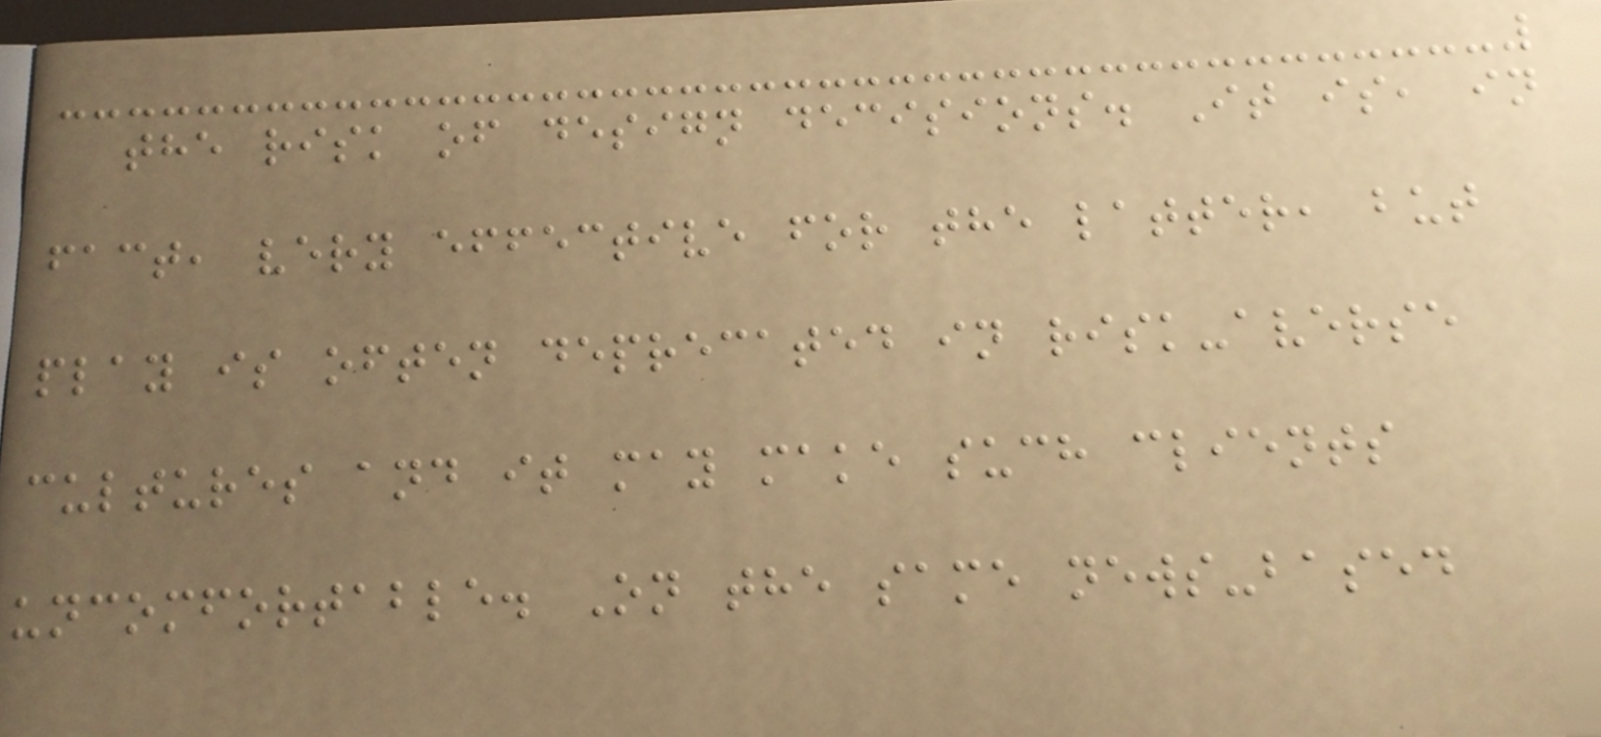the risk of design decisions. It is, in
fact, very effective for the latter, but
play is often deprecated in risk-averse
cultures and it may make such clients
uncomfortable. On the same news-based
